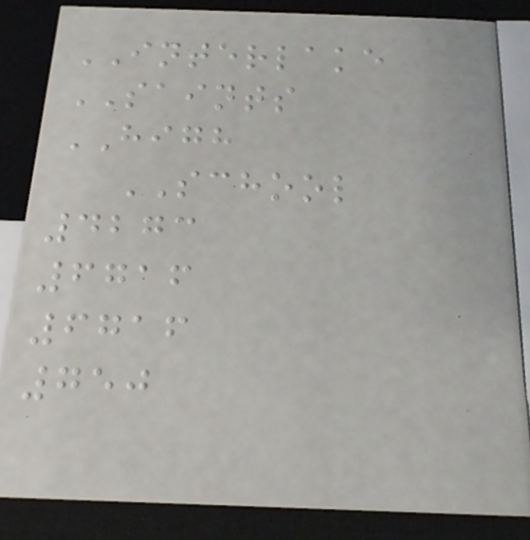INTERLAKE
SAINTS
HIGH
SCHOOL
4273
6716
6716
750
